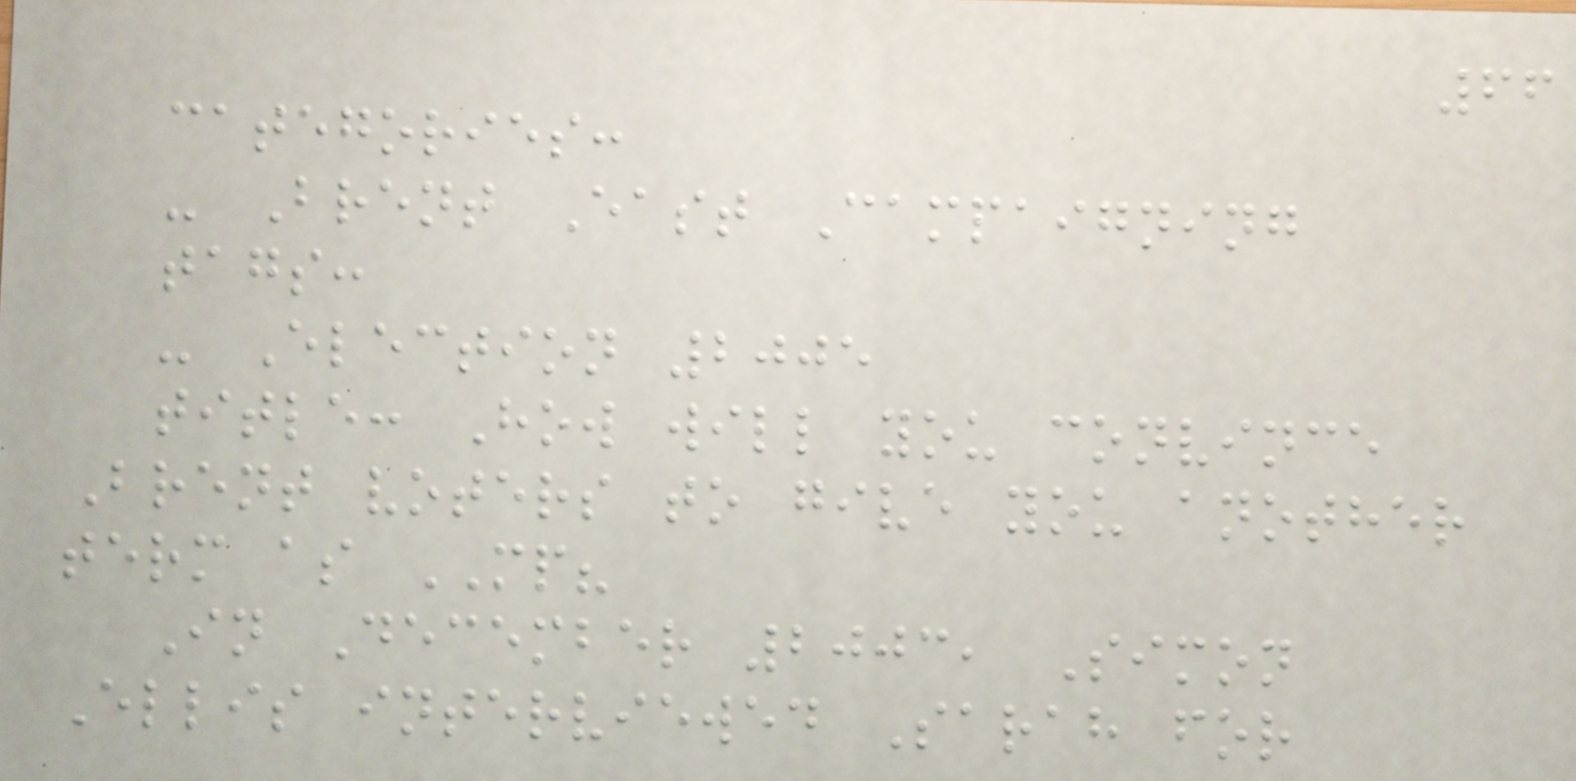66
categories:
- Brent East Campaigning
tags:
- Election 2005
title: How will you convince
Brent voters to give you another
term as MP?
In December 2003, Simon
Ellis interviewed Sarah for
